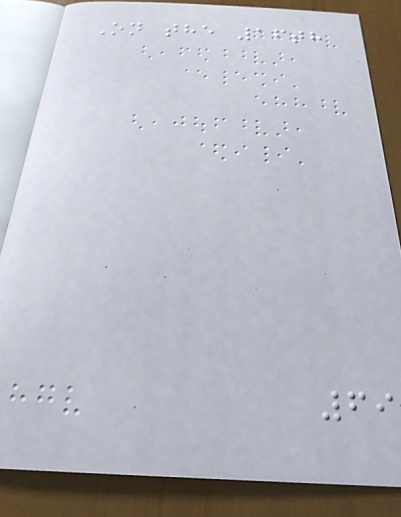On the 16th
69
